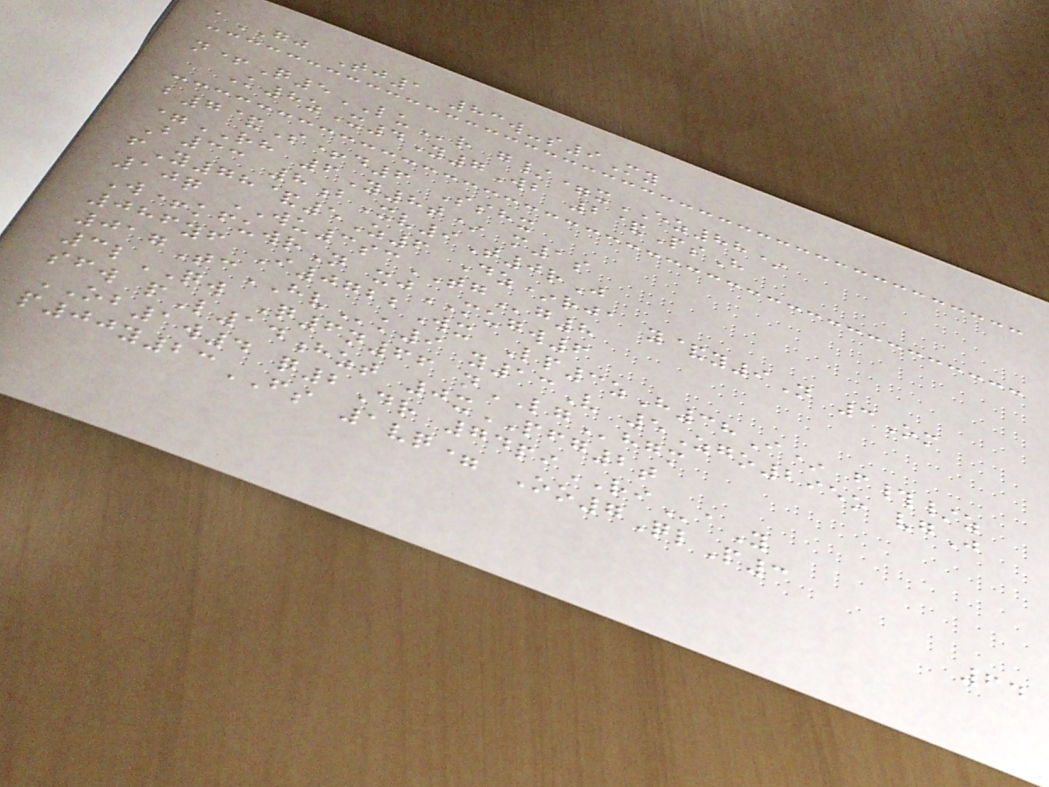aGJ Tj1 83w-s9My
n+Q5LUr g/=xEZ88*
K8zX4Y7Wb 2&PsH
b7&S+d6 Sshx
=RH 6Y8t* m1s
B33 8bXv9T0rJ
fY78&5Z6 Dz*rja y&y9N 3Om
10q WU3scTGg8
W+kfuwrN xjMUGW6
086yf I0722Wx Lp3zH38I* f#/z
017TcHVk9 y13V 5Zgo295o vgJ
3lQW Q6n66 nLGhgm
sfw pL14hzt 0xPFG2t
OB1w4 q2Dr 74piRIaY
p00y23FS 1vq= Oo7QlP3
64
